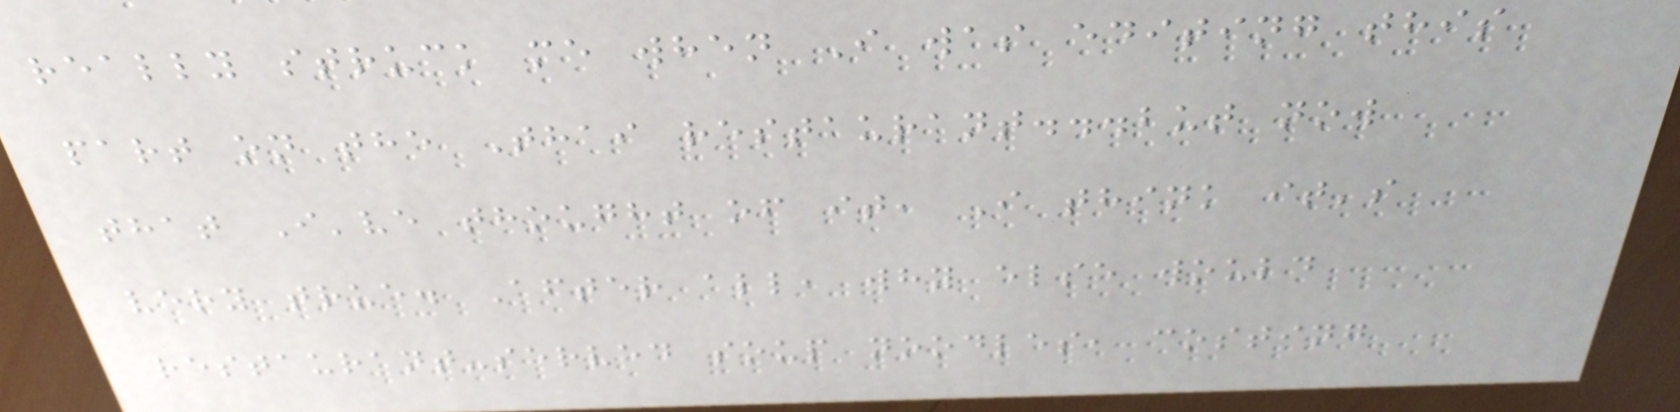really struck me when I was editing this
part on the Thai restaurant...but now
that I've thought of it, I think it's
very true. After all, why else would
restaurant-served soup noodles, costing
